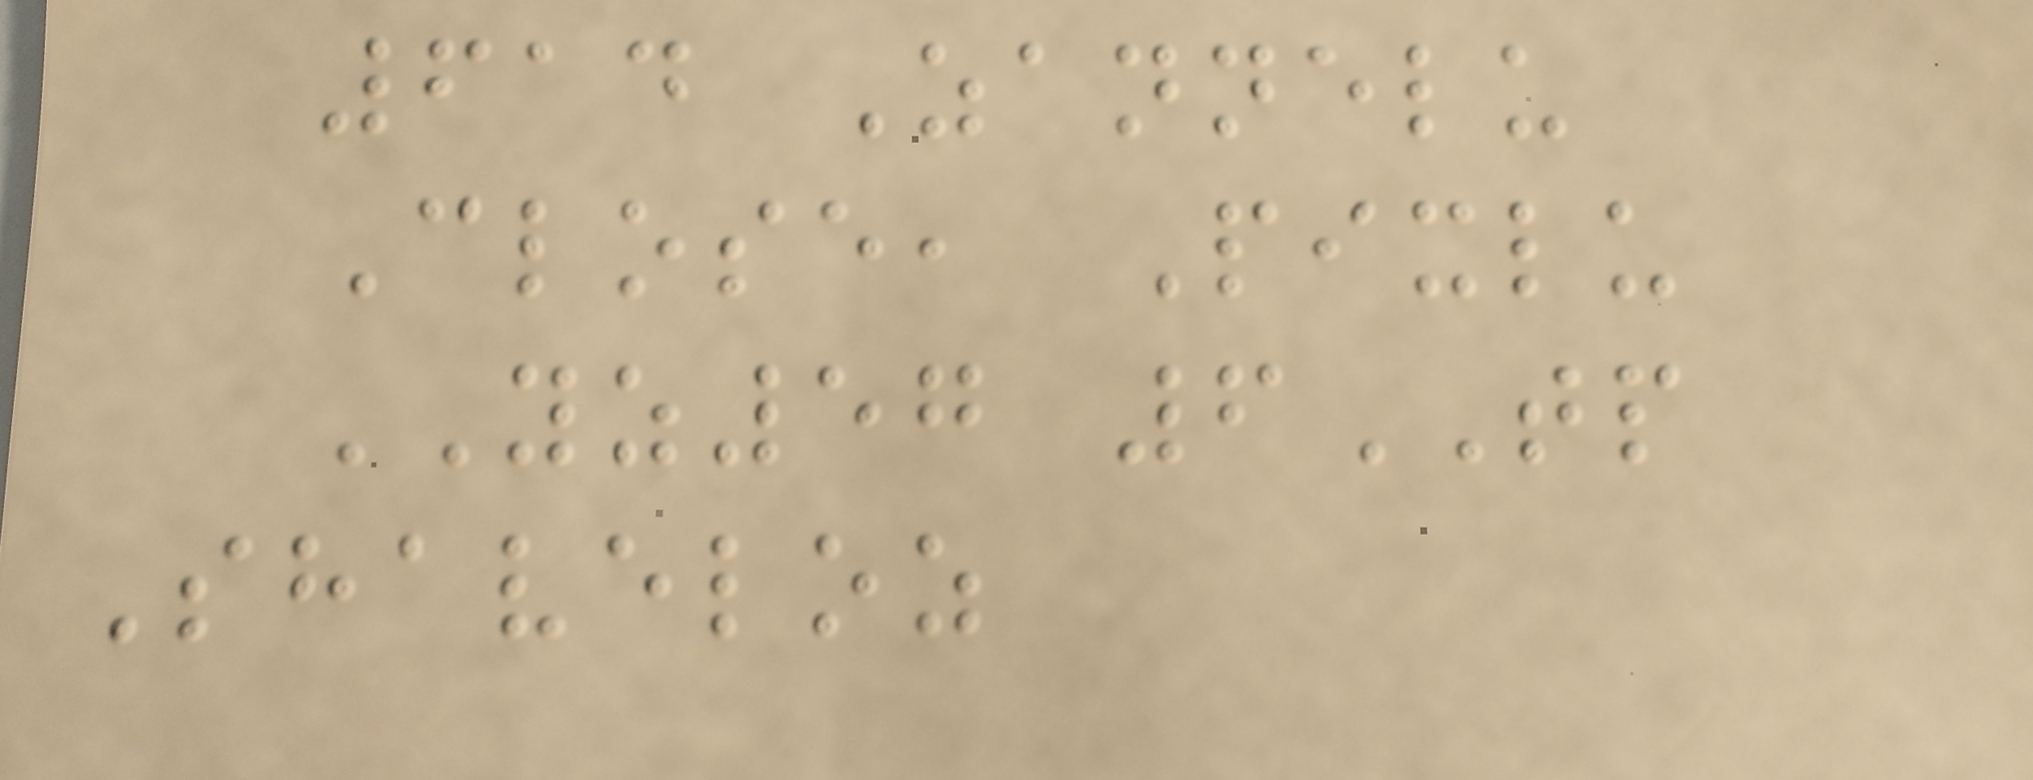614 Zannelu
Close, Pixlu
YZ57 6TP
Shaveloz
